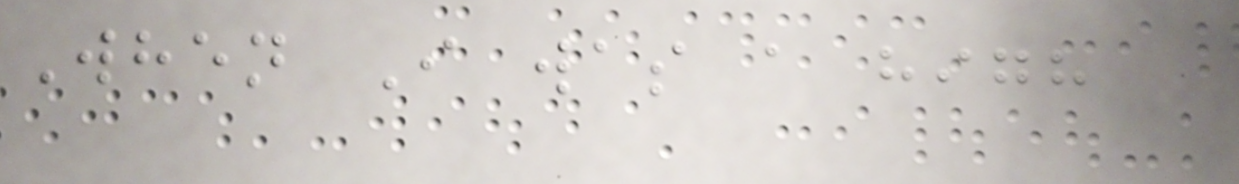When I was a high
